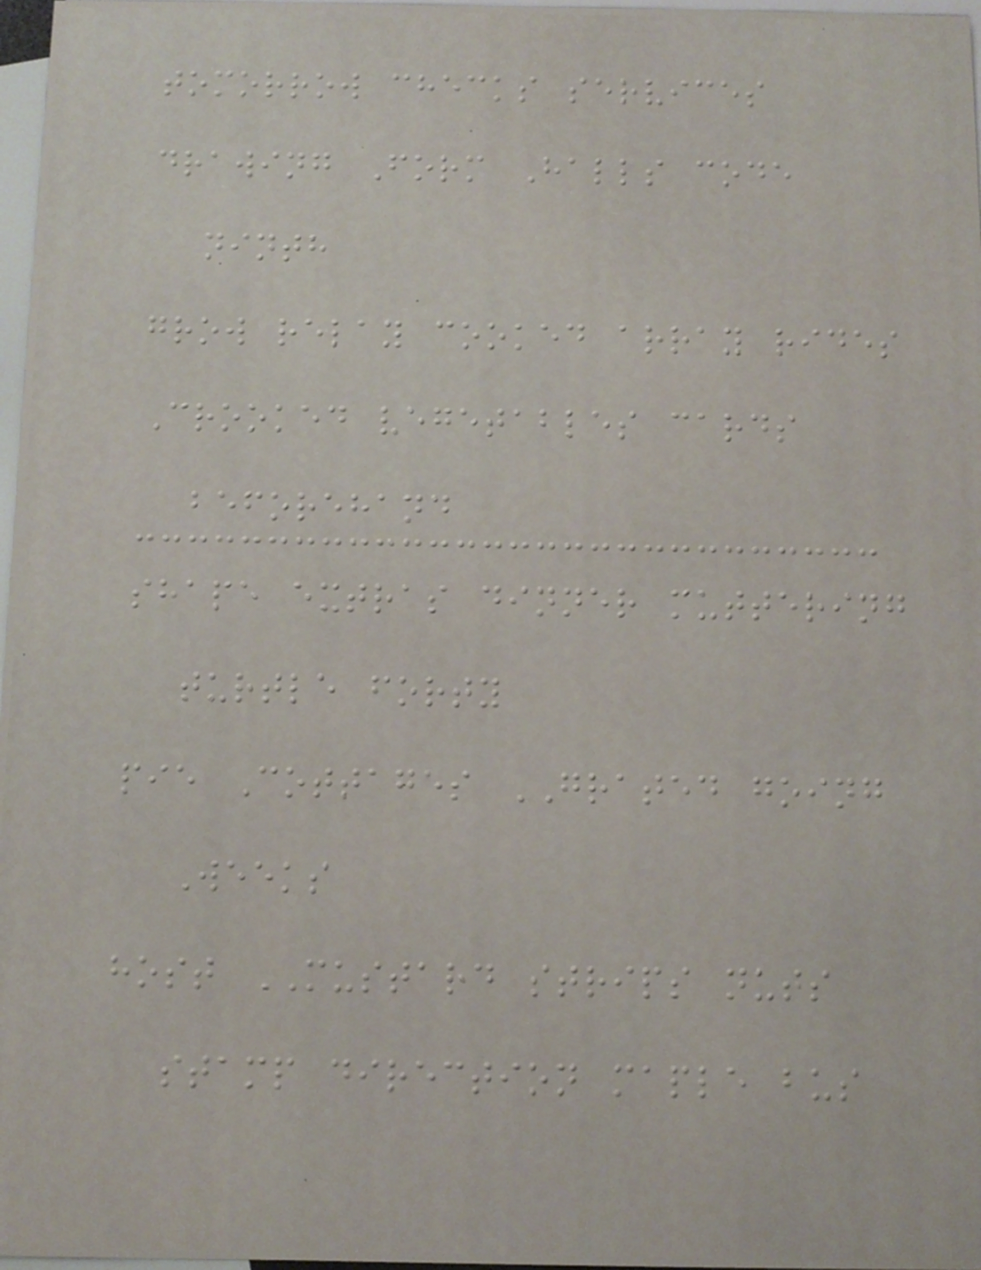tomorrow checks services
drawing Form Halls code
ninth
grow relay cooked array rides
Crooked vegetables cards
beforehand
shape extras dinner muttering
turtle forty
pie Cottages GRATED going
Weeks
host MUSTARD strips nuts
stamp direction maple bus
